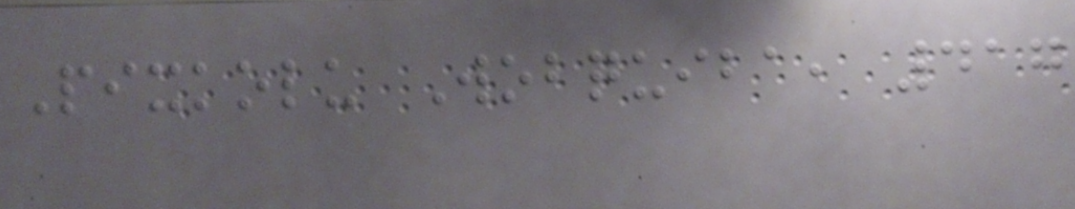Pixkolu Wobquiba, 417
